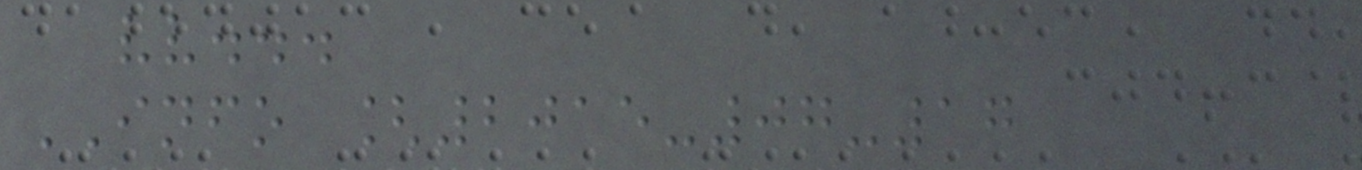vv...
INFO [2015-07-17
